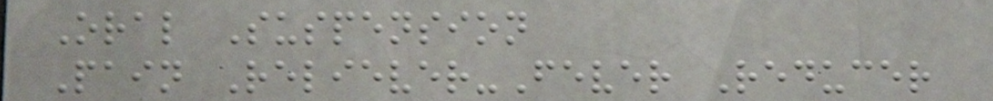Oral Suspension
Pain Reliever-Fever Reducer
